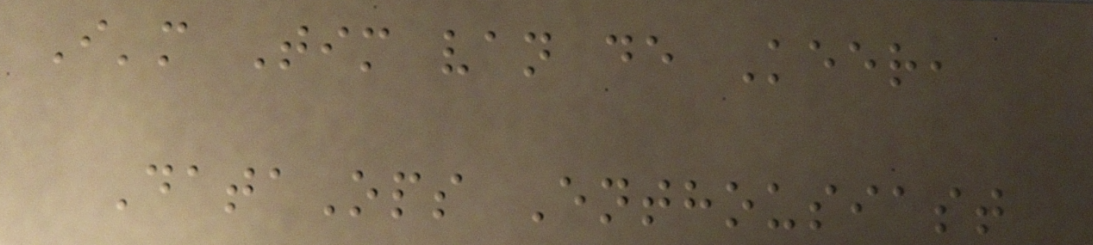I'm Tim van de Keer,
DataOps Enthousiast
